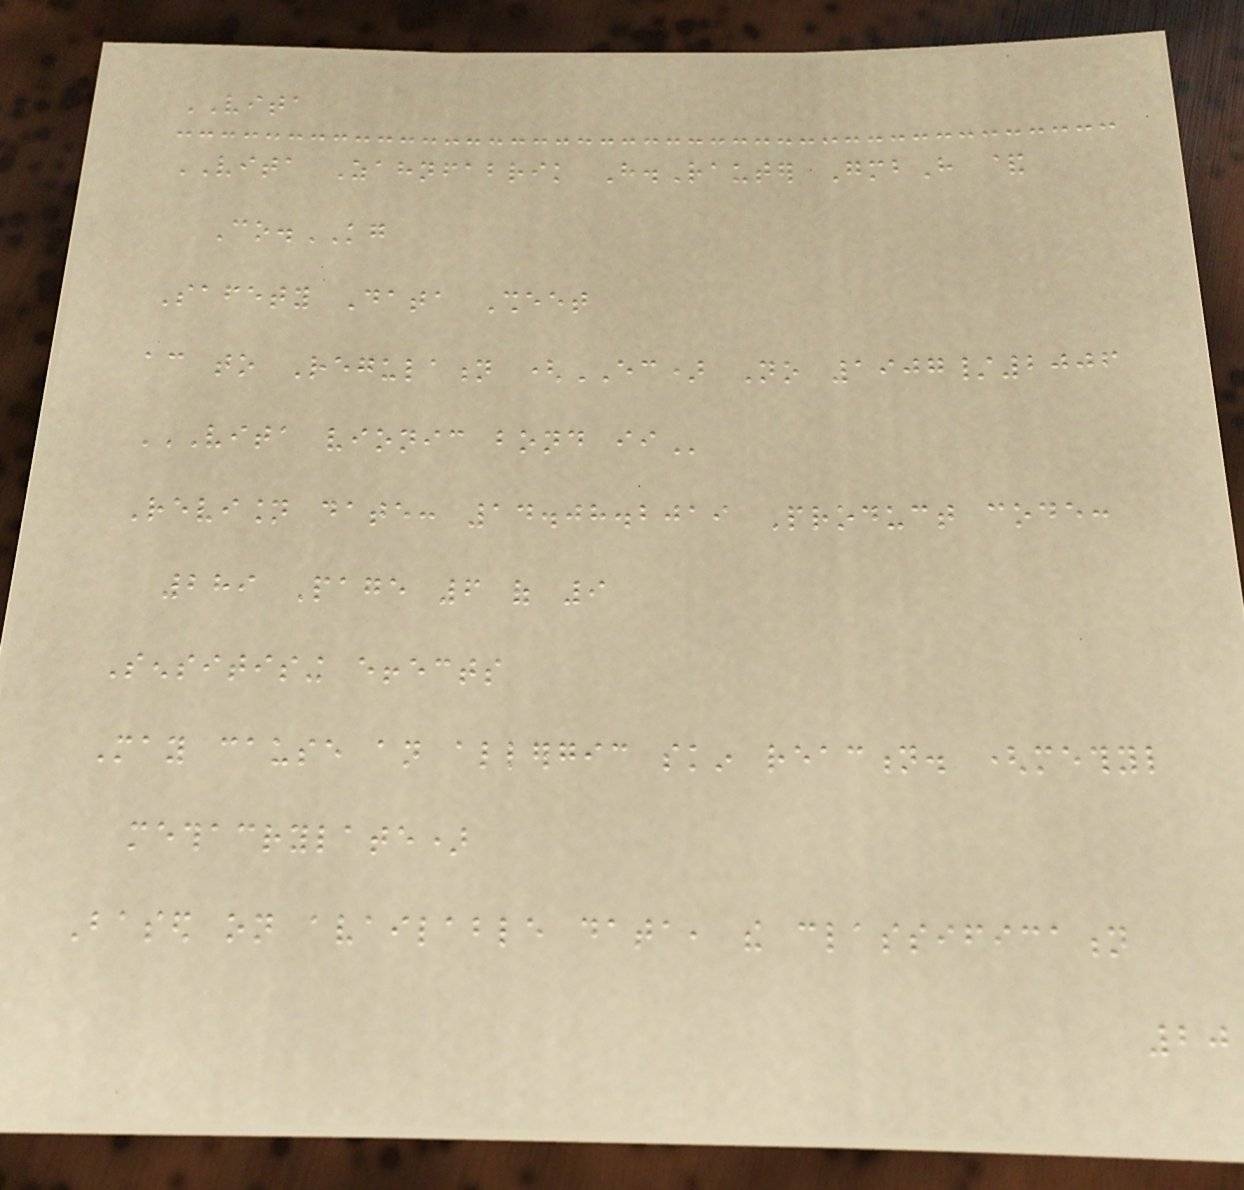VITA
VITA Zahnfabrik H.Rauter GmbH &
Co.KG
Safety Data Sheet
according to Regulation (EC) No 1907/2006
VITA VIONIC BOND II
Revision date: 14.08.2019 Product code:
289 Page 6 of 9
Sensitising effects
May cause an allergic skin reaction. (methyl
methacrylate)
Based on available data, the classification
20
